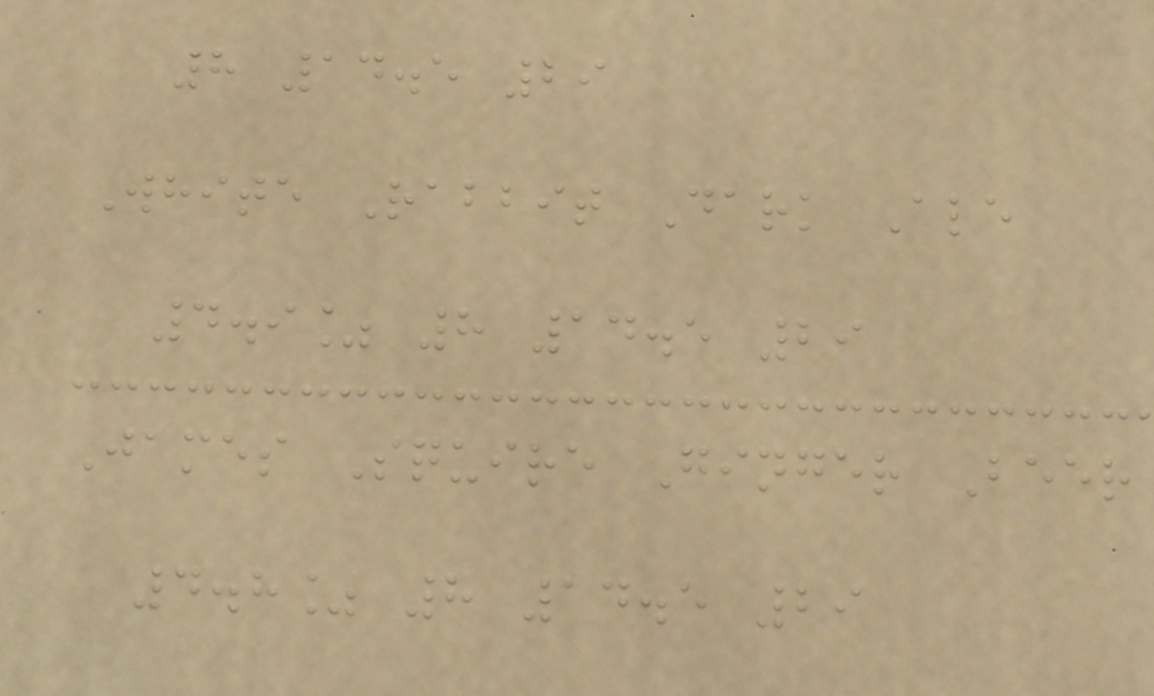8 14.5 29
White Rabbit Dark Ale
4.9% 8 14.5 29
James Squire Ginger Beer
4.8% 8 14.5 29
